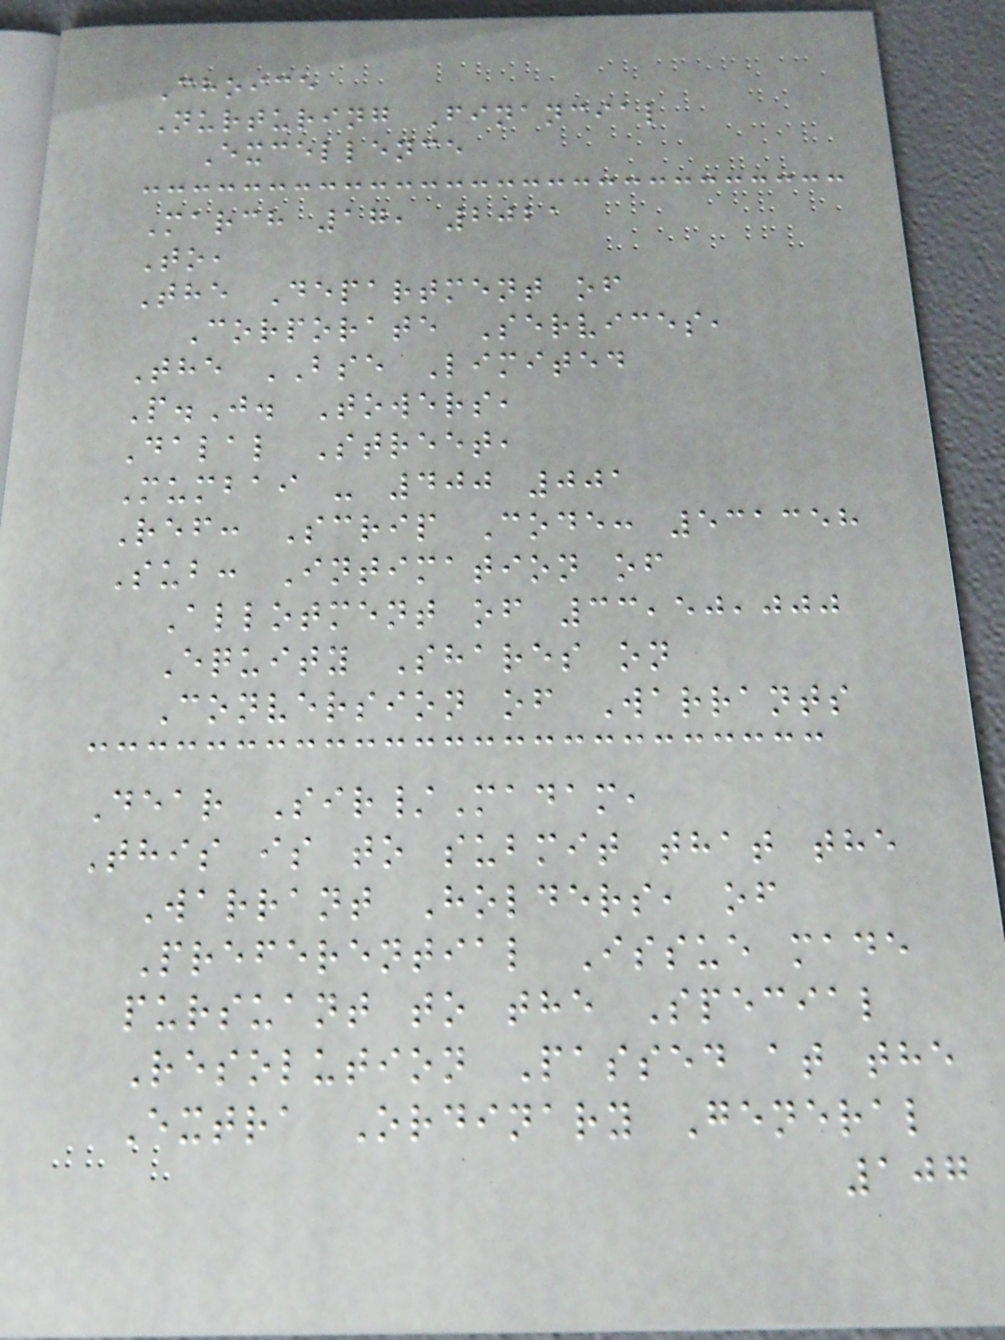Choice
Nurturing Financial
Excellence
March 17, 2021
To,
The Department of
Corporate Services,
The BSE Limited
P.J. Towers,
Dalal Street,
Mumbai - 400 001
Ref: Scrip Code: 531358
Sub: Intimation of
Allotment of 33,50,000
Equity Shares on
Conversion of Warrants
Dear Sir/Madam,
This is to submit that the
Warrant Holders, of
Preferential Issue made
pursuant to the Special
Resolution Passed at the
Extra Ordinary General
107
